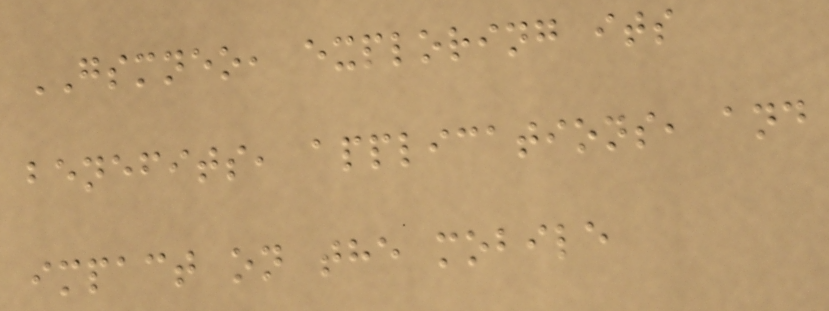GSMNEO, exploring its
benefits, applications, and
impact on the mobile
